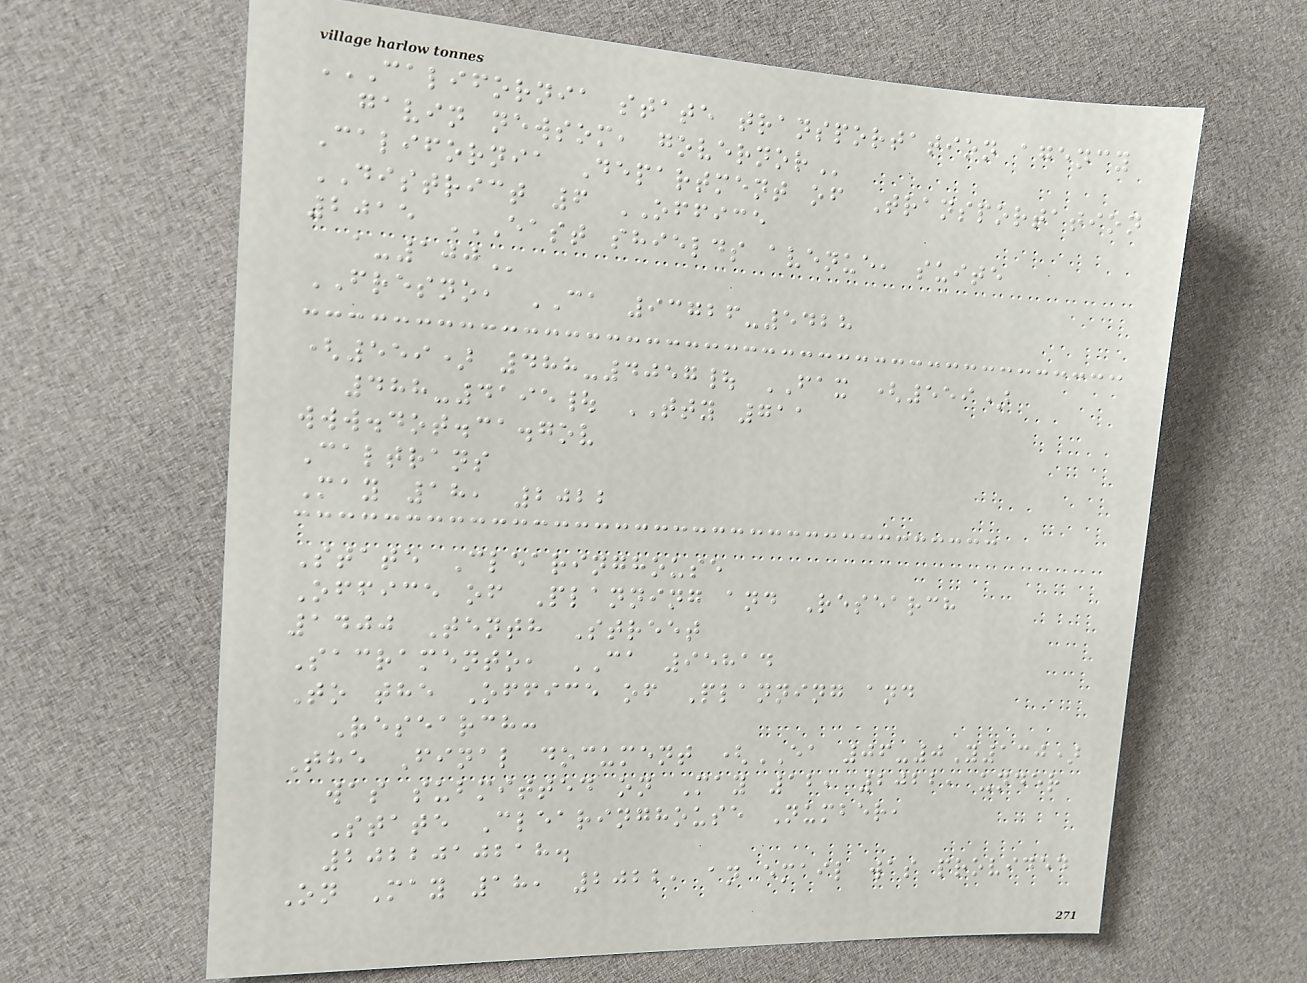CALIFORNIA STATE TRANSPORTATION AGENCY
GAVIN NEWSOM, GOVERNOR
California Department of Transportation
DISTRICT 6 OFFICE
2015 EAST SHIELDS AVENUE, SUITE
A-100
FRESNO, CA 93726-5428
(559) 488-4057| FAX (559)
488-4195| TTY 711
www.dot.ca.gov
Caltrans
May 18, 2022
State Clearinghouse
Office of Planning and Research
1400 Tenth Street
Sacramento, CA 95814
To the Office of Planning and
Research:
The Final document (EA 06-0Y130)
was submitted on May 12, 2022, under
State Clearinghouse Number,
2022010218.
On May 18, 2022, an email was provided
